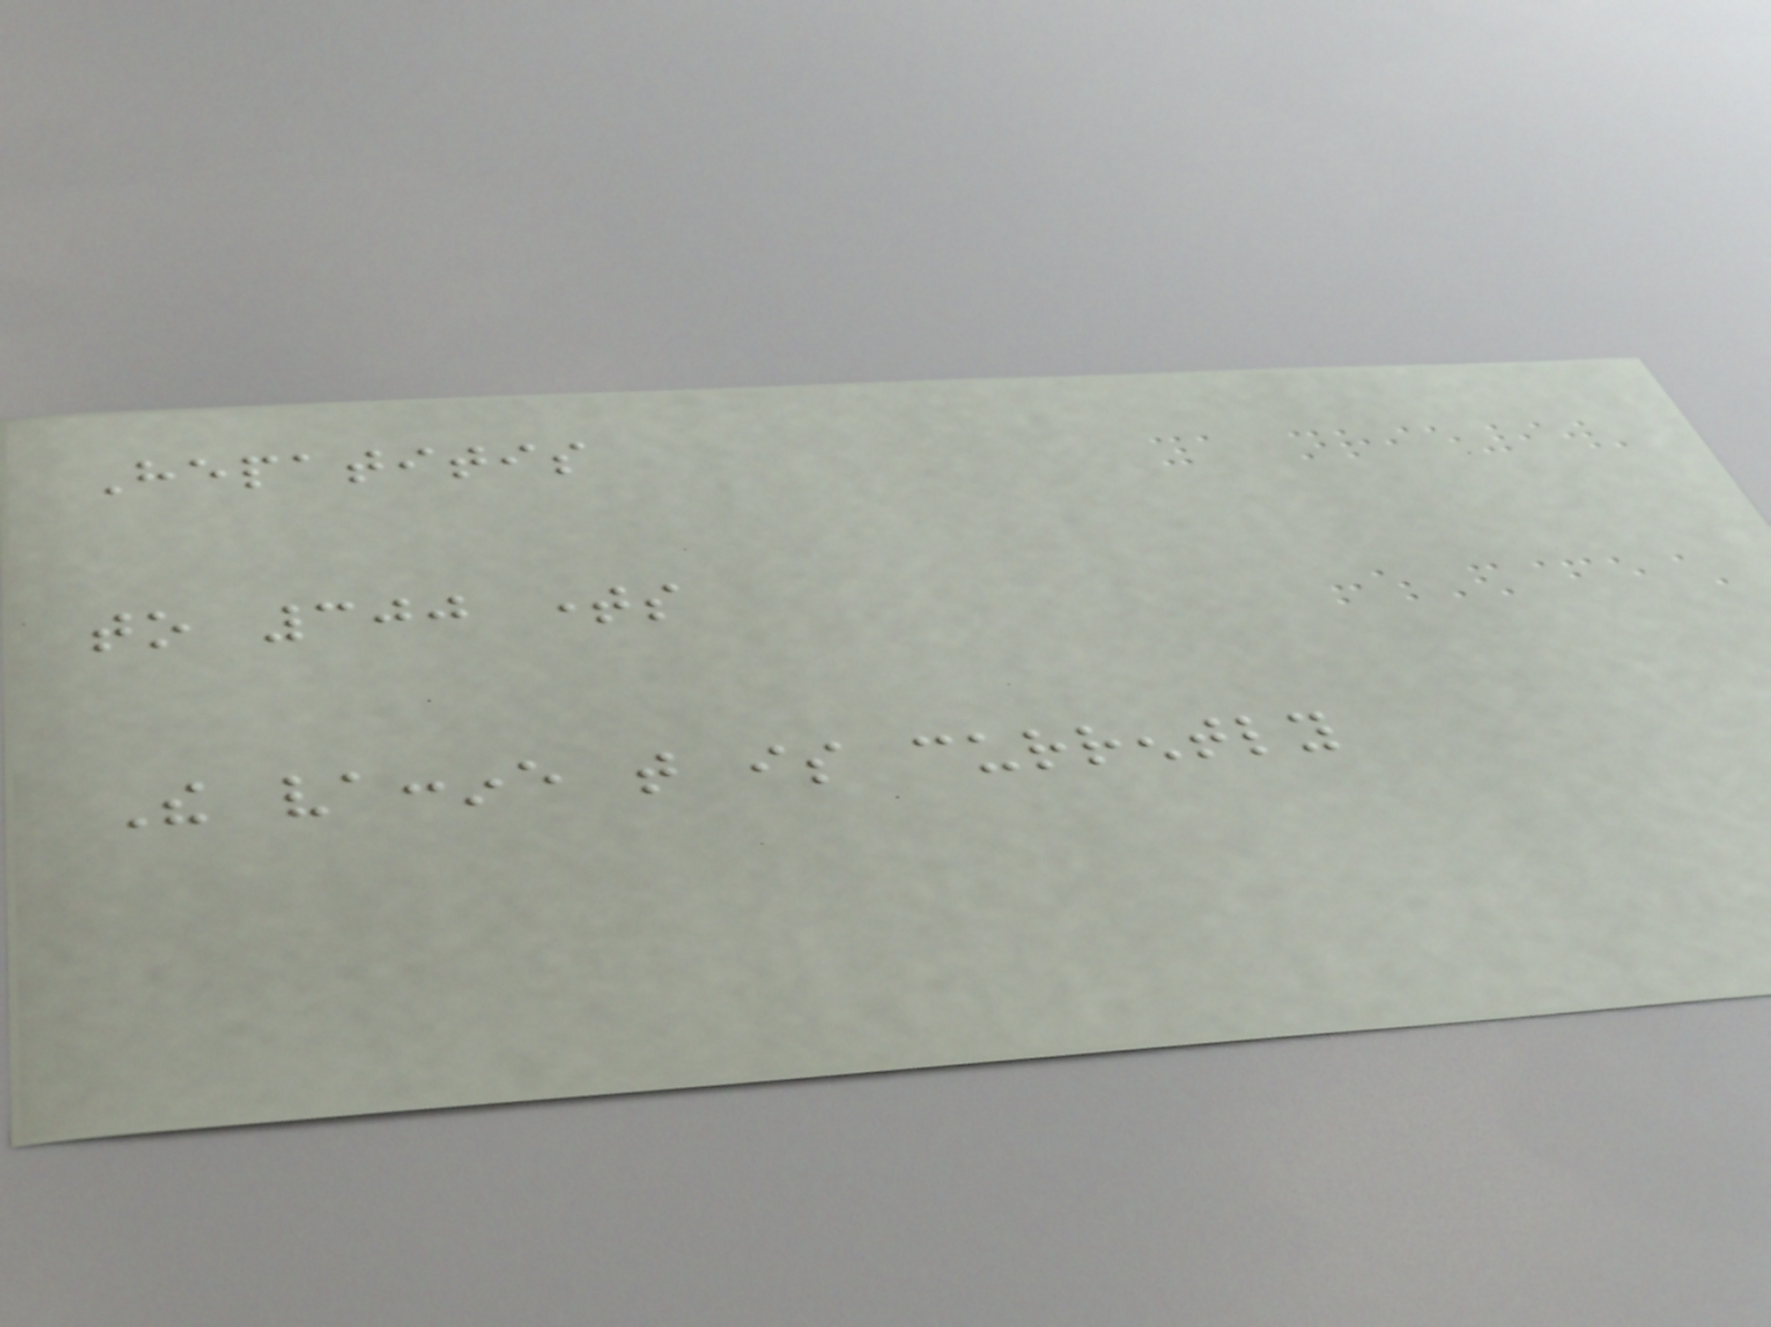Hepatitis
to 300 times
The vaccine that is currently
